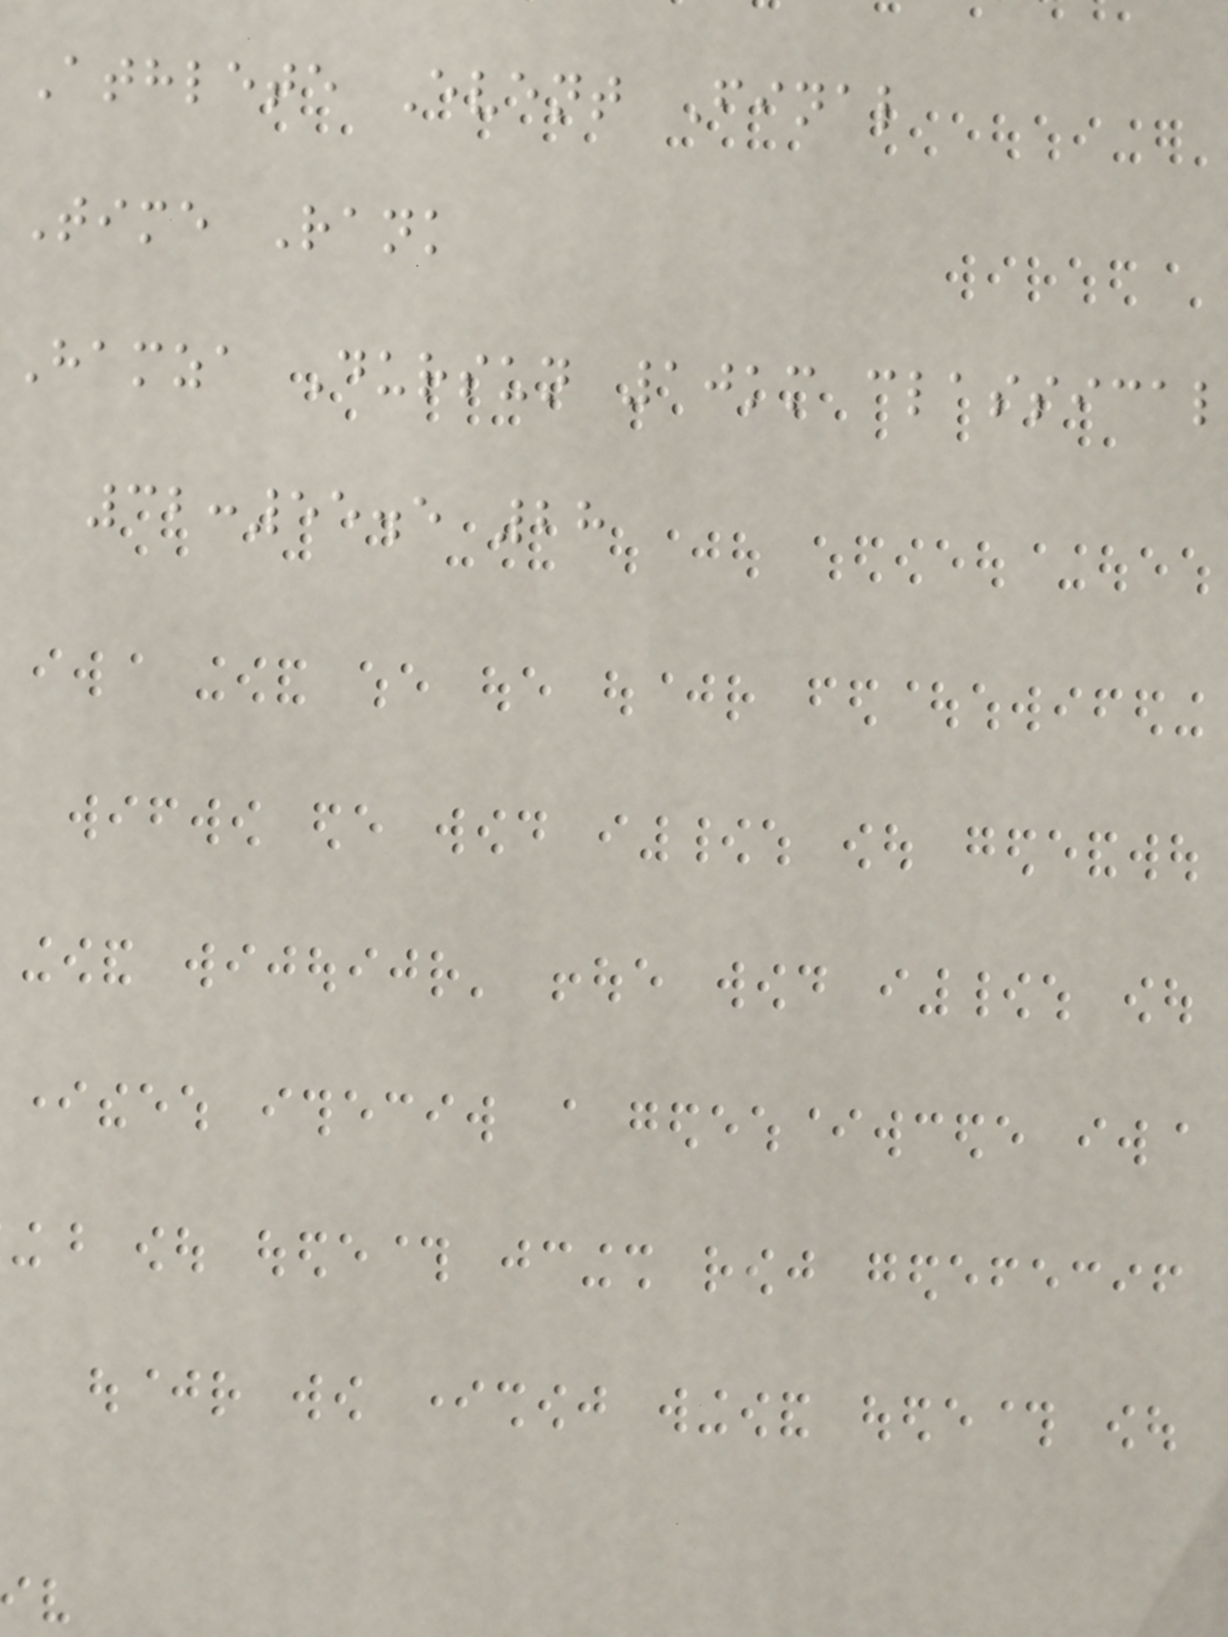Athlete Event Final
Time Rank
Hamza Dursun 10km classical
32:55.5 28
